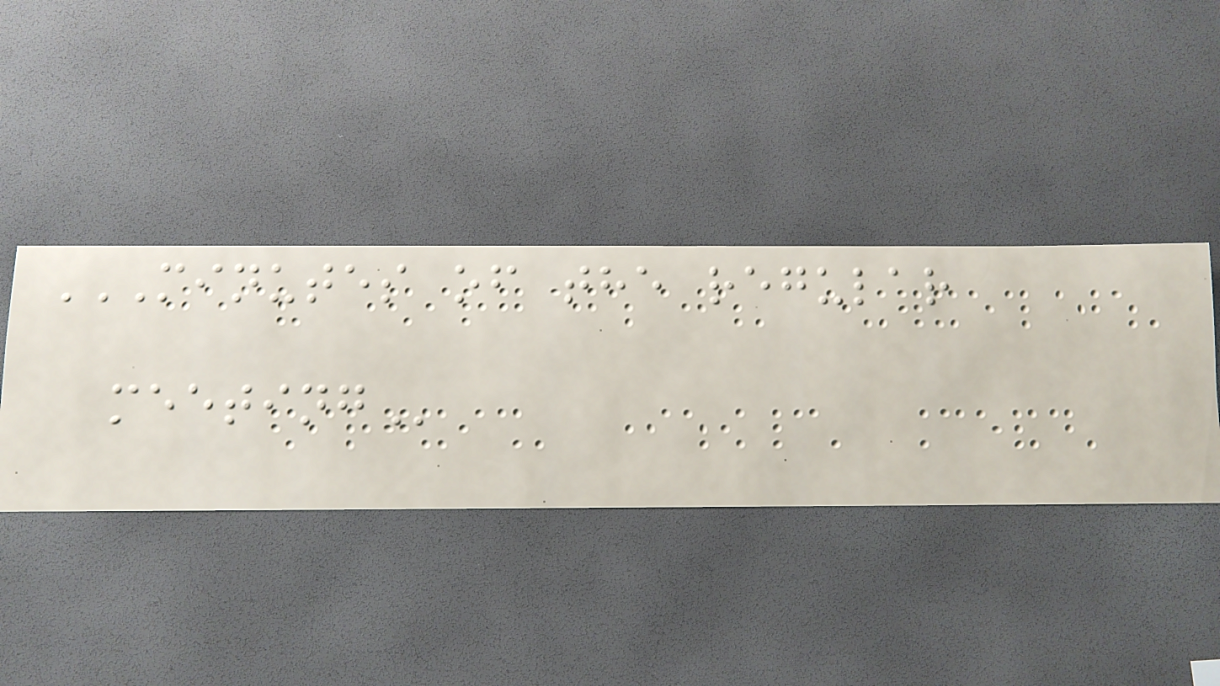MINUTES OF THE REGULAR
MEETING
